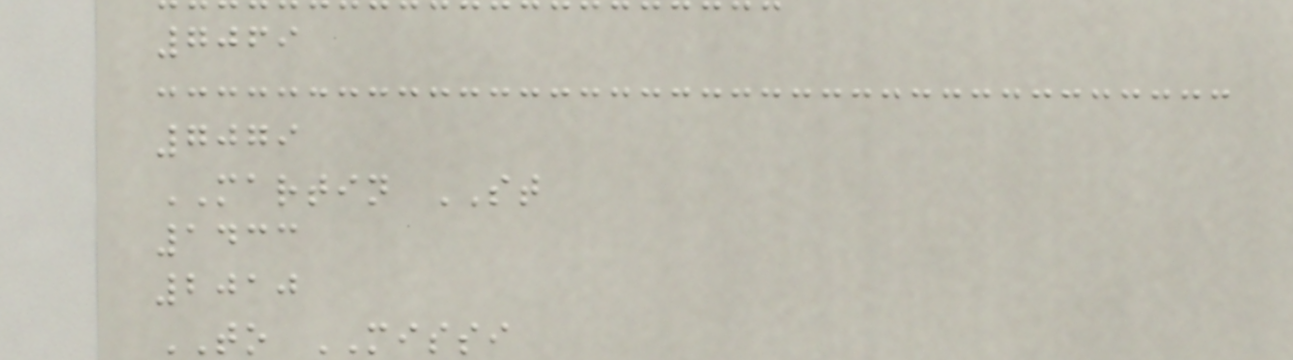7069
7079
MARTIN ST
1433
2010
TO MISSI
